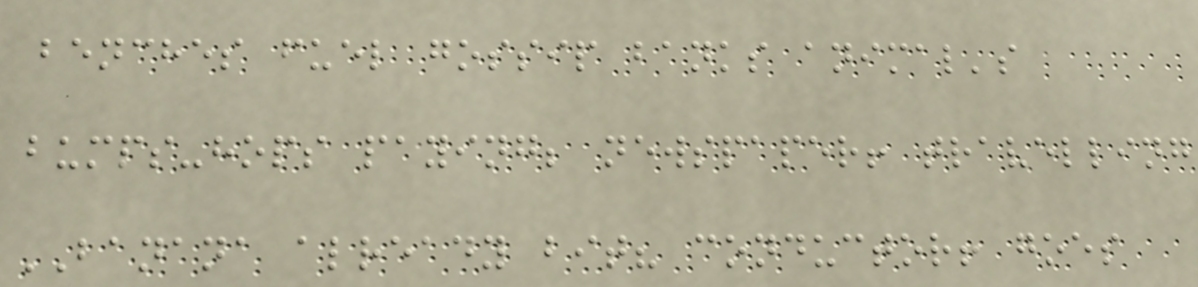benches fuel gossip banks animal's
bumps-hops paying; newspaper! travelling
BANANA already bit? conductor! goes
